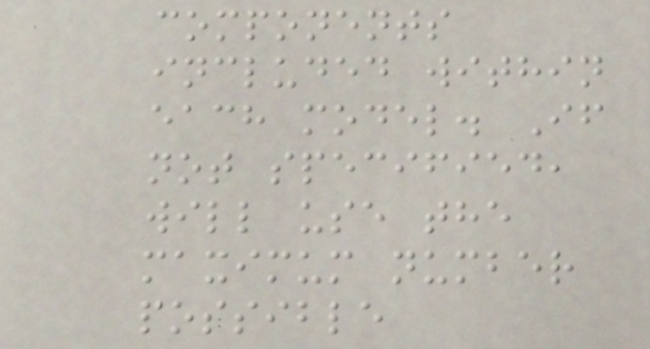components
included within
each model. If
not specified,
will use the
maximum number
possible
